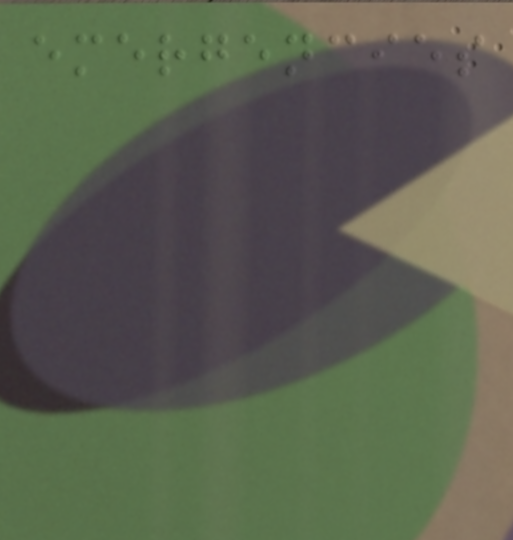emergencies
